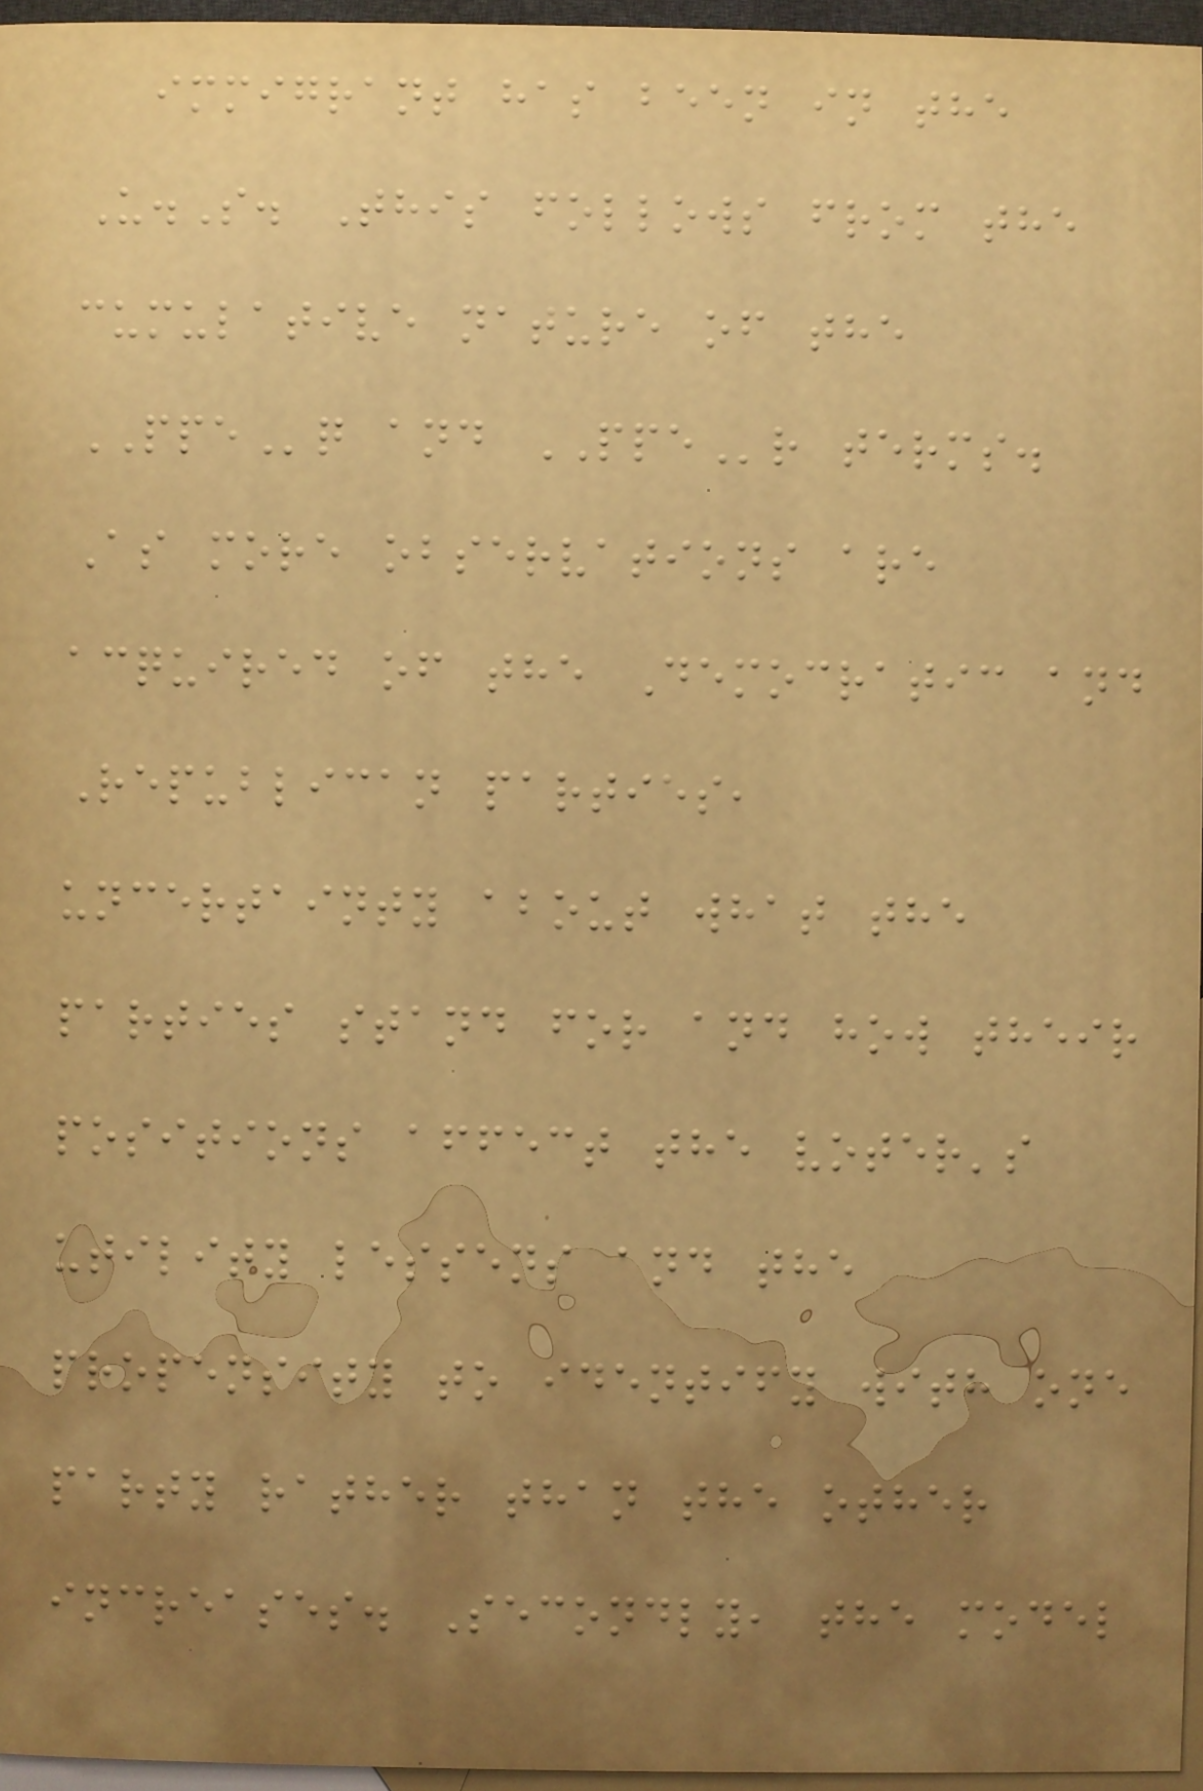immigrant has been in the
U.S. This follows from the
cumulative nature of the
PPEq and PPEr terms.
As more observations are
acquired of the Democratic and
Republican parties,
uncertainty about what the
parties stand for and how their
positions affect the voter's
utility lessens and the
propensity to identify with one
party rather than the other
increases. Secondly, the model
